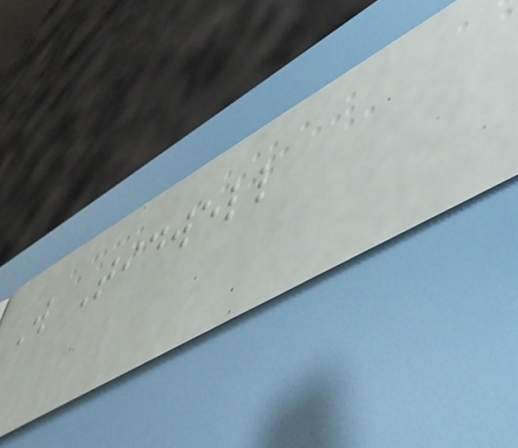W Tidwell
